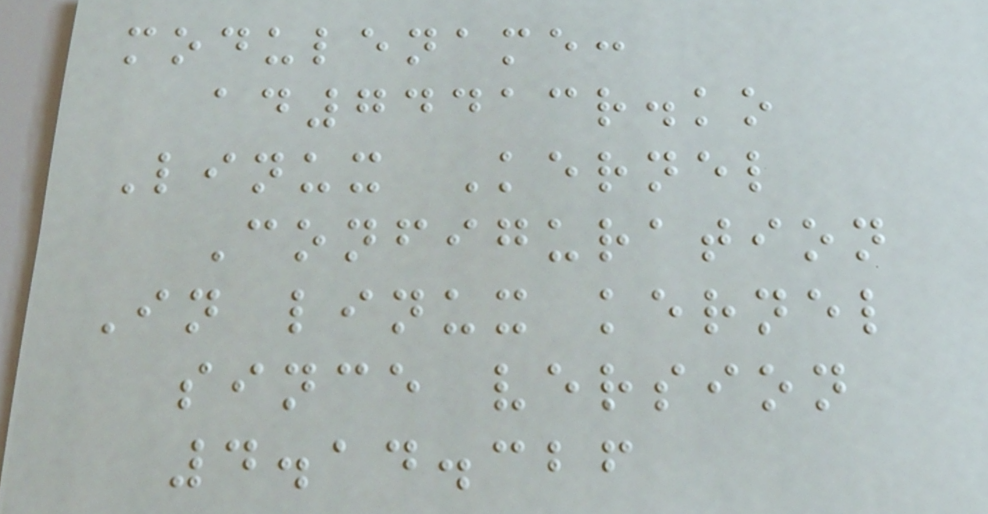modulename:
ad74413r.ko
Linux Kernel
Configuration
In linux kernel
since version
4.14.326
